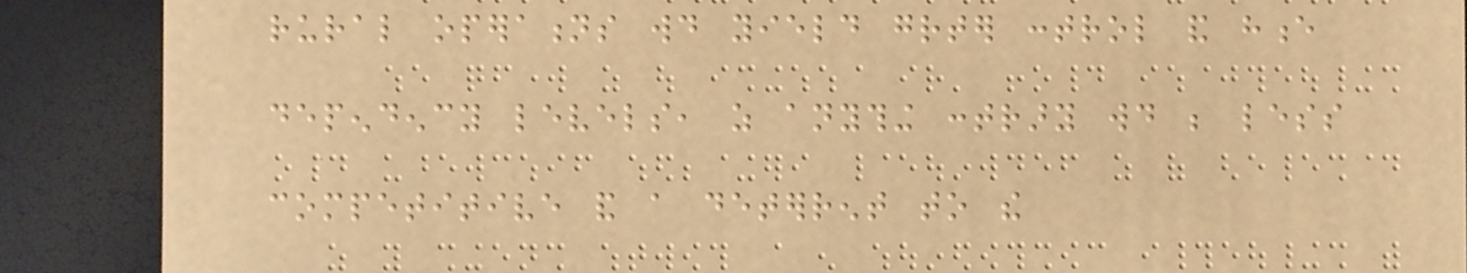rural operations would yield greater control and hence
dependency levels, as anything contrary would be less
competitive and a deterrent to the
